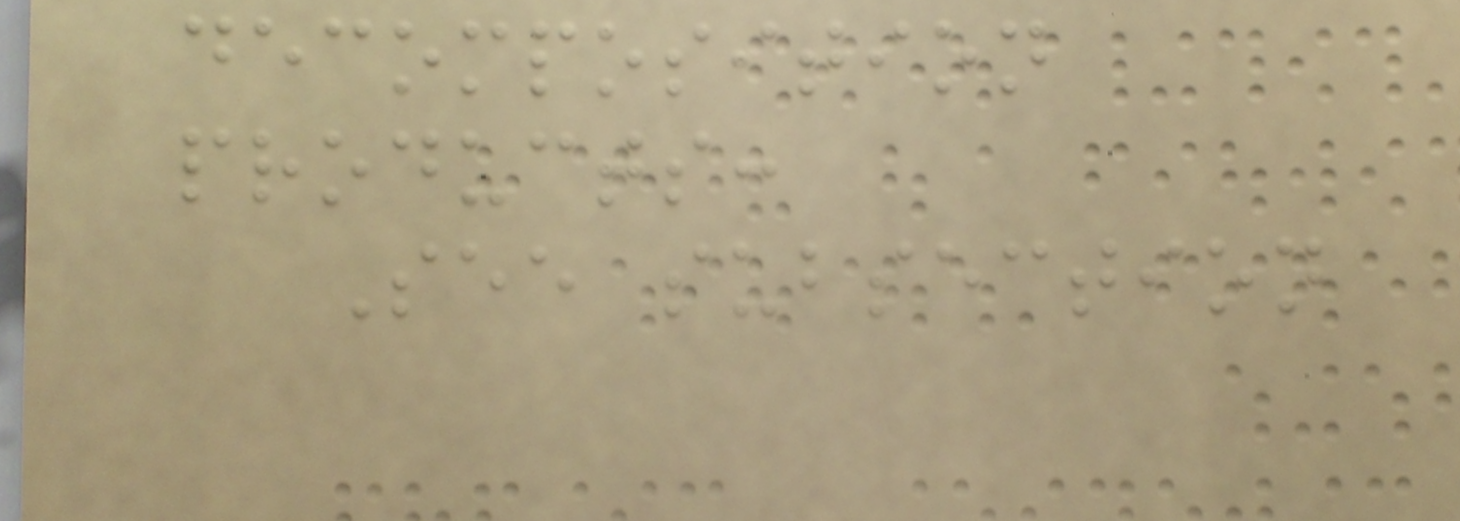decomposition
products:
See subsection
